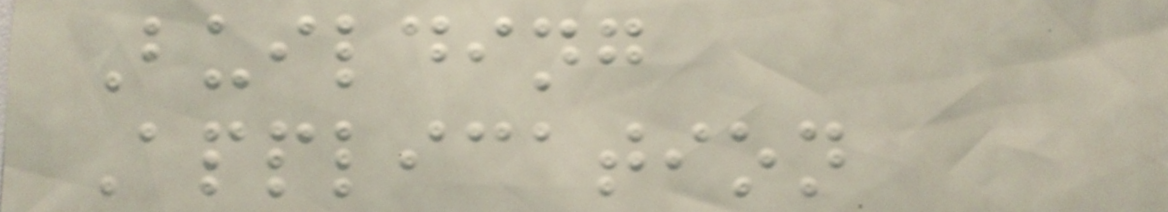Building
Application
